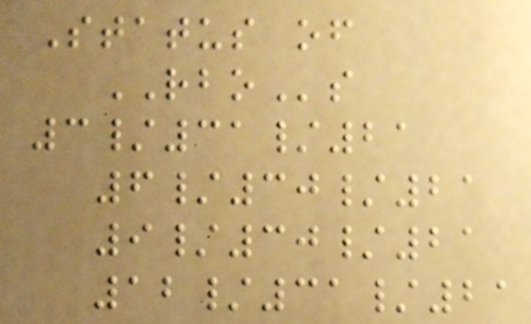Status of
RBOs
3/31/21
6/30/21
9/30/21
12/31/21
